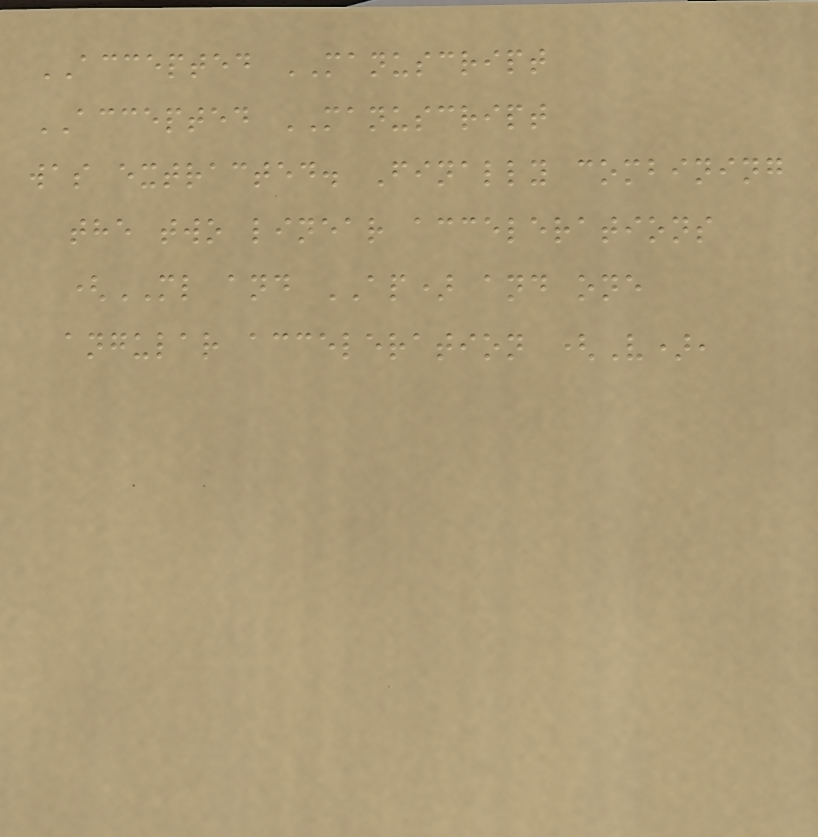ACCEPTED MANUSCRIPT
ACCEPTED MANUSCRIPT
was extracted. Finally combining
the two linear accelerations
(ML and AP) and one
angular acceleration (V),
